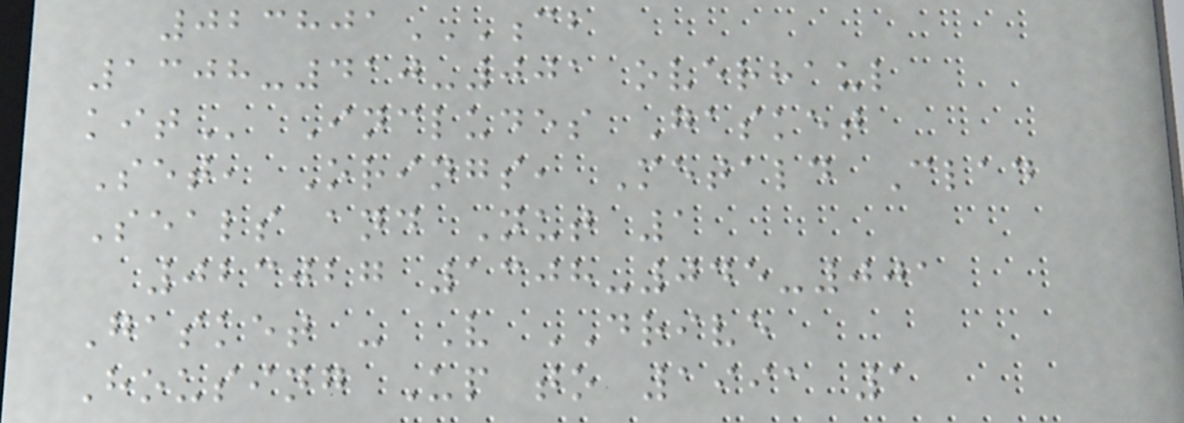023801CB
1308-410-001 OVERHAUL
KIT Includes Gasket
Set, Orings, Metald Clad
Seals and Nut 1
023027 1308-045-001
Gasket - V DRIVE
Housing Up to 1991 1
